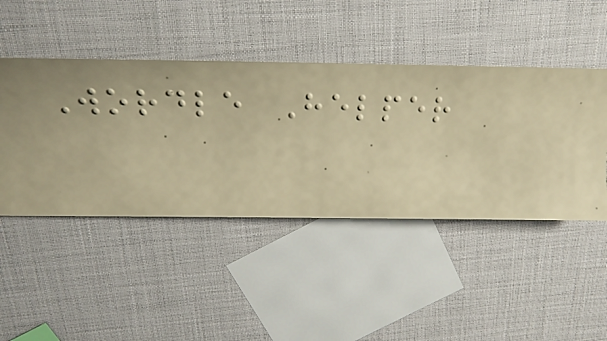Wordle Helper
